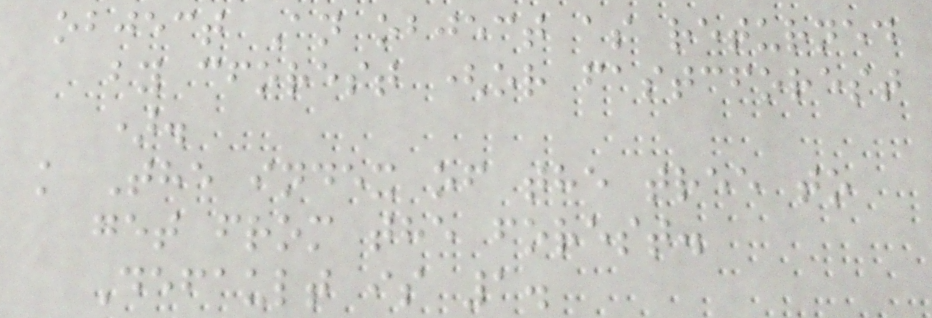object An object as returned
by cforest (or fastcforest
).
k The index of the tree to
get from the forest.
Default is 1.
